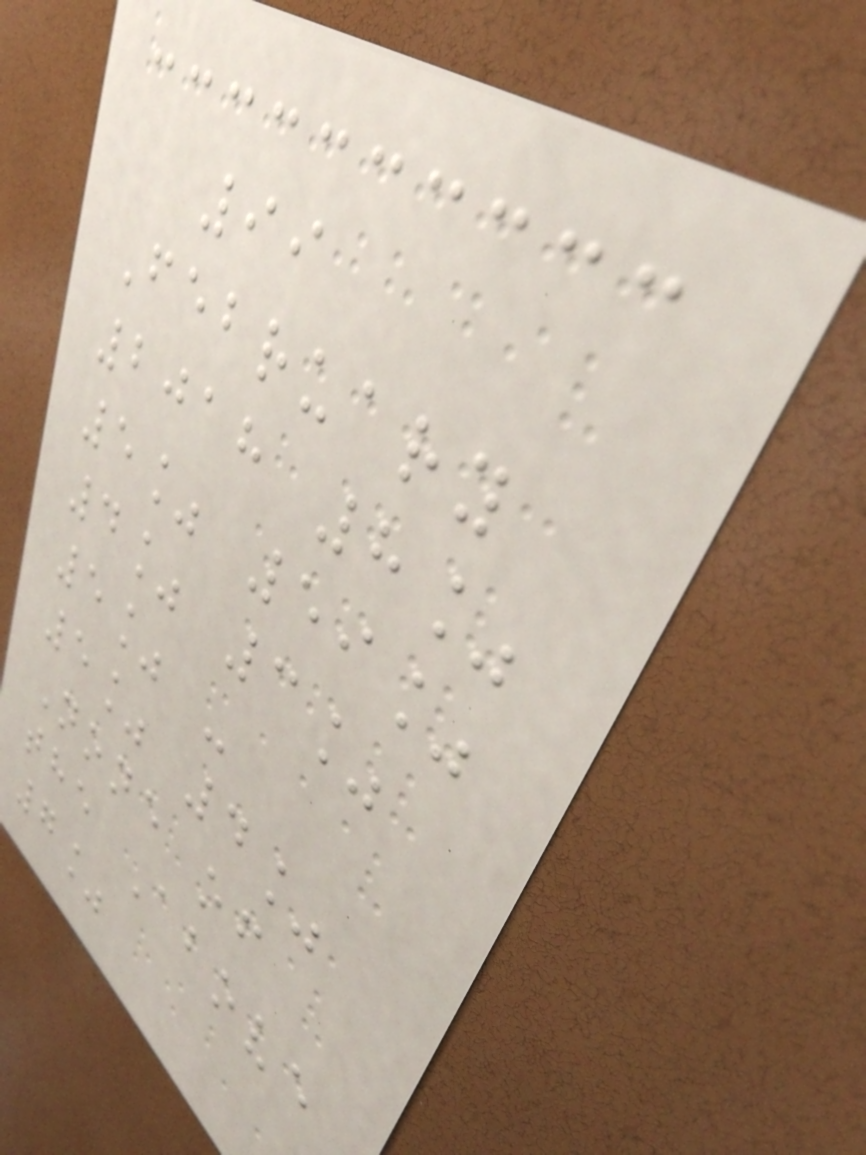99
February
2018 8%
5% 59%
4% 3%
5% -
5% 4%
None of
the Above
7%
